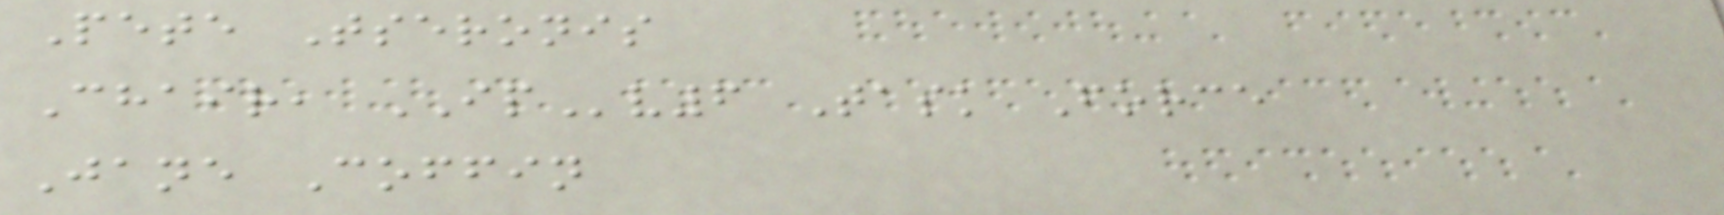Pete Tseronis
Chair, IPv6 Task Force
Jane Coffin
